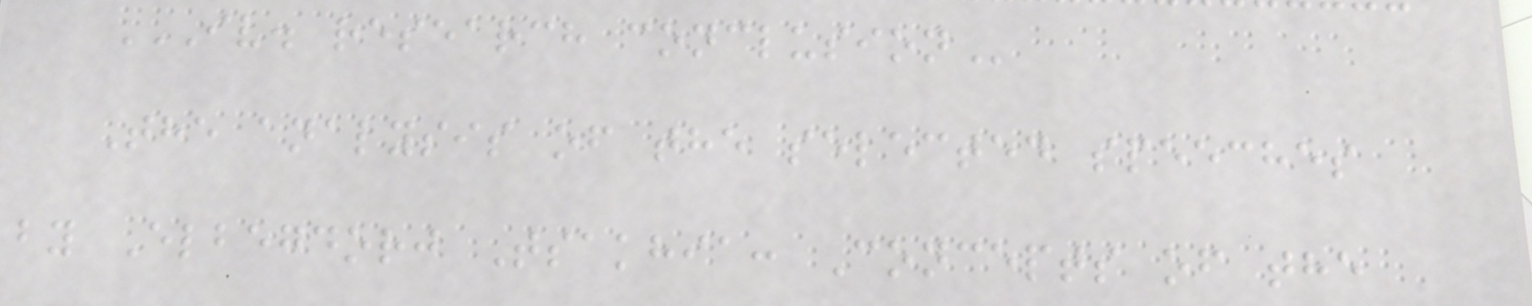IV. RESEARCH CONCLUSION
The analysis of the selected speeches
by Elbegdorj Tsakhia: Concepts of the
